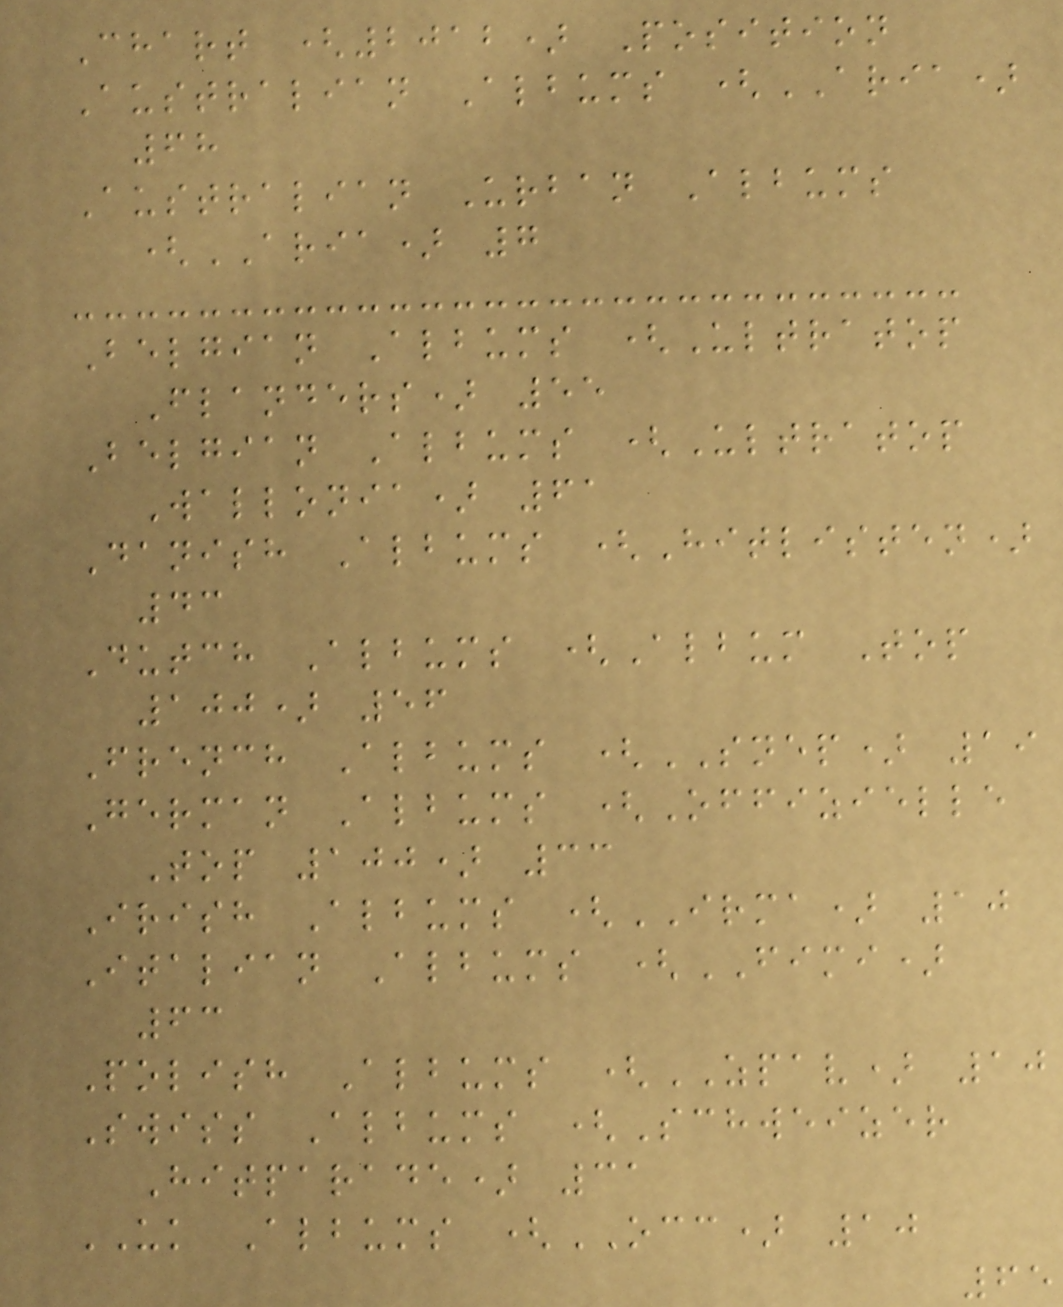Chart (2012) Position
Australian Albums (ARIA)
68
Australian Urban Albums
(ARIA) 7
Belgian Albums (Ultratop
Flanders) 55
Belgian Albums (Ultratop
Wallonia) 61
Danish Albums (Hitlisten)
43
Dutch Albums (Album Top
100) 56
French Albums (SNEP) 19
German Albums (Offizielle
Top 100) 33
Irish Albums (IRMA) 10
Italian Albums (FIMI)
63
Polish Albums (ZPAV) 10
Swiss Albums (Schweizer
Hitparade) 31
UK Albums (OCC) 10
65
